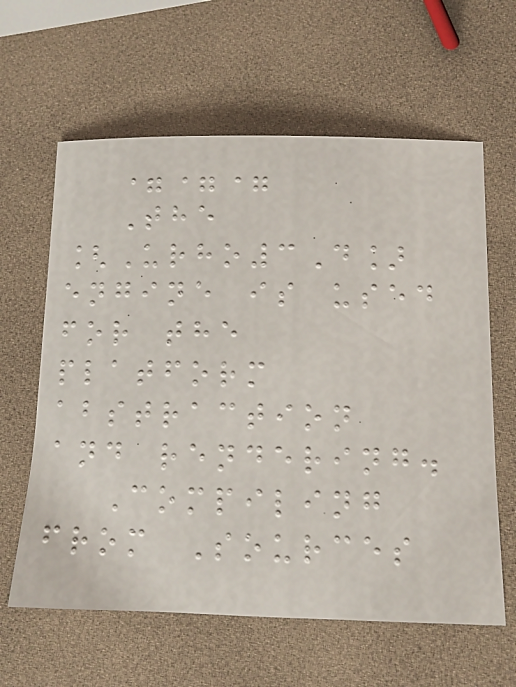===
The
[Urho3D]
engine is used
for the
platform
abstraction
and rendering.
Compiling
from Sources
